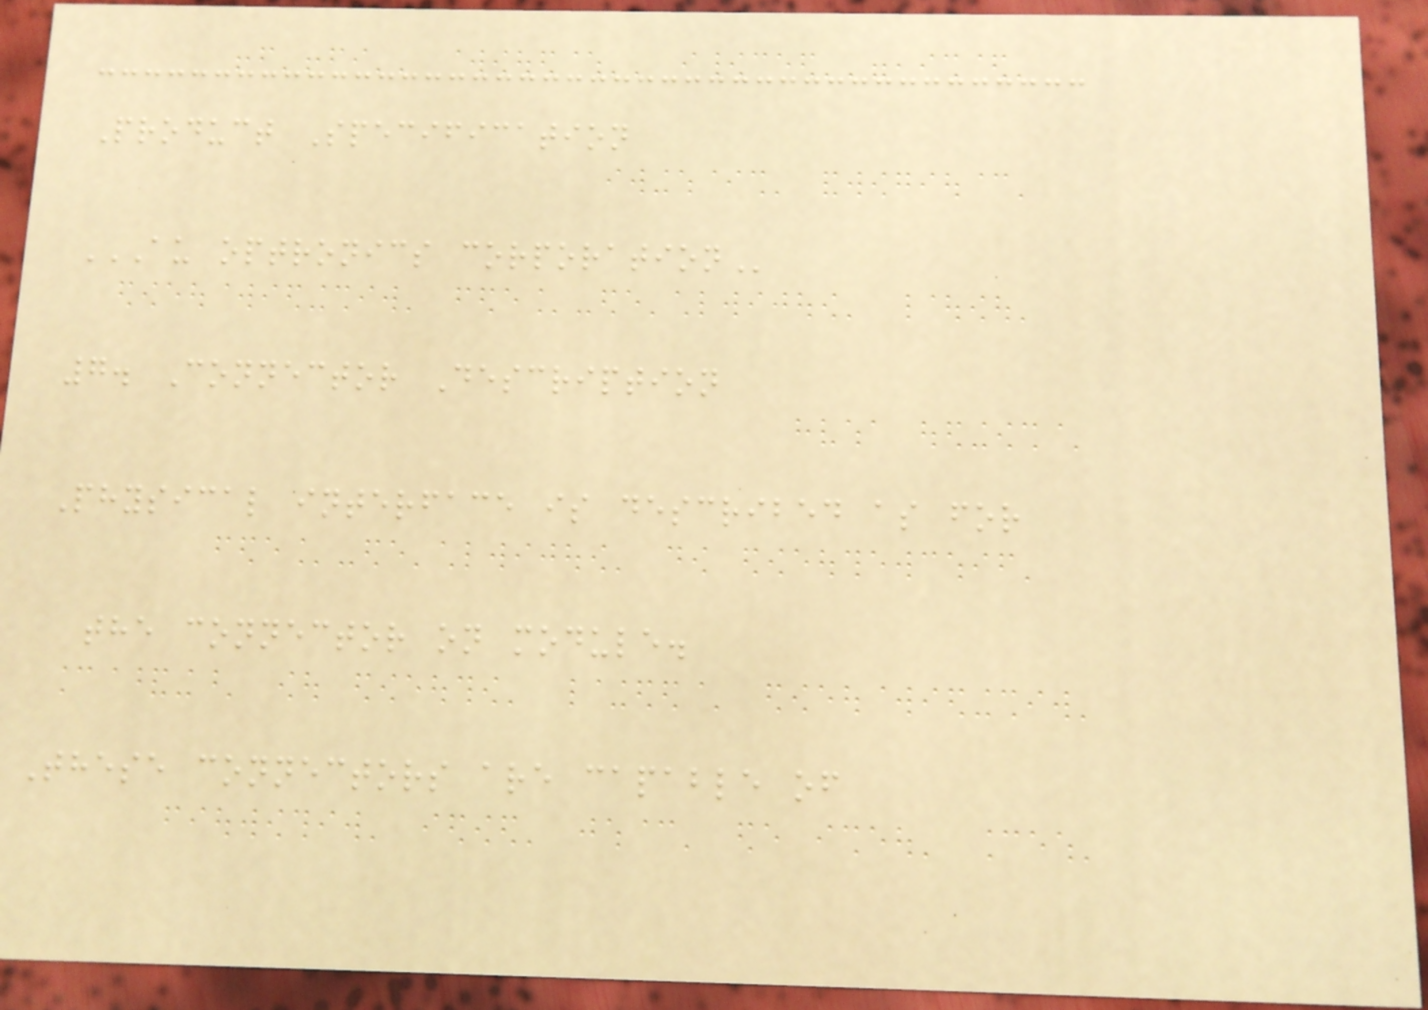Product Specification
AU OPTRONICS CORPORATION
7. Connector Description
Physical interface is described as for
the connector on module.
These connectors are capable of
